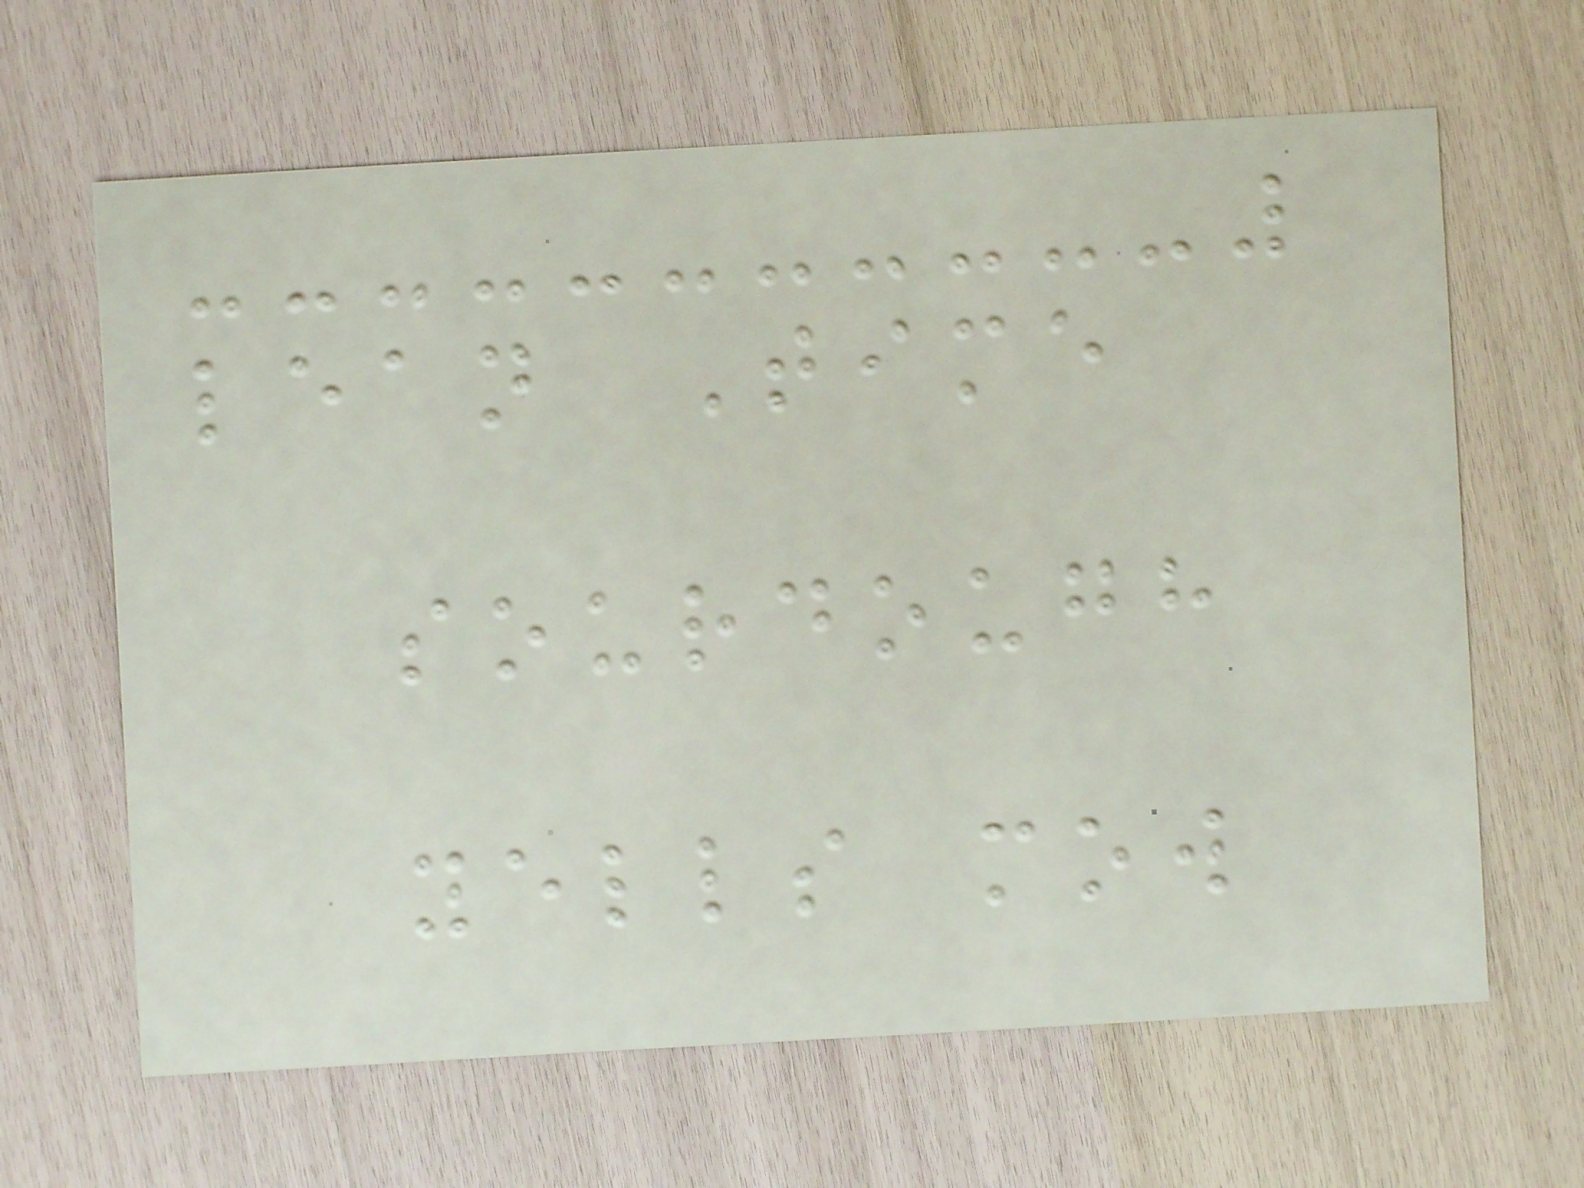lean Time
sourdough
yells mow
